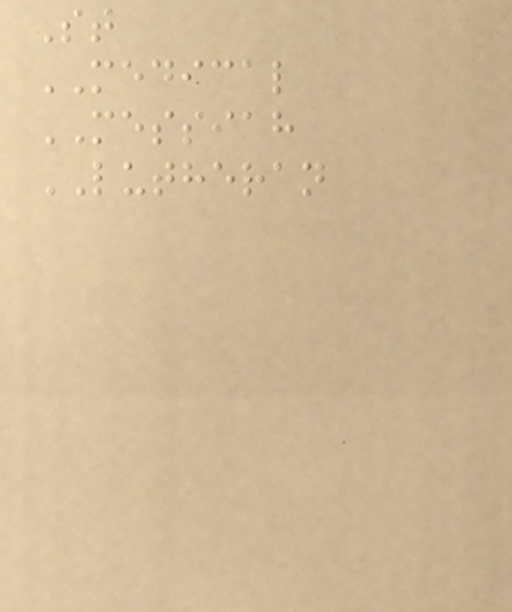St
MEDICAL
MESSIAH
LUTHERAN
